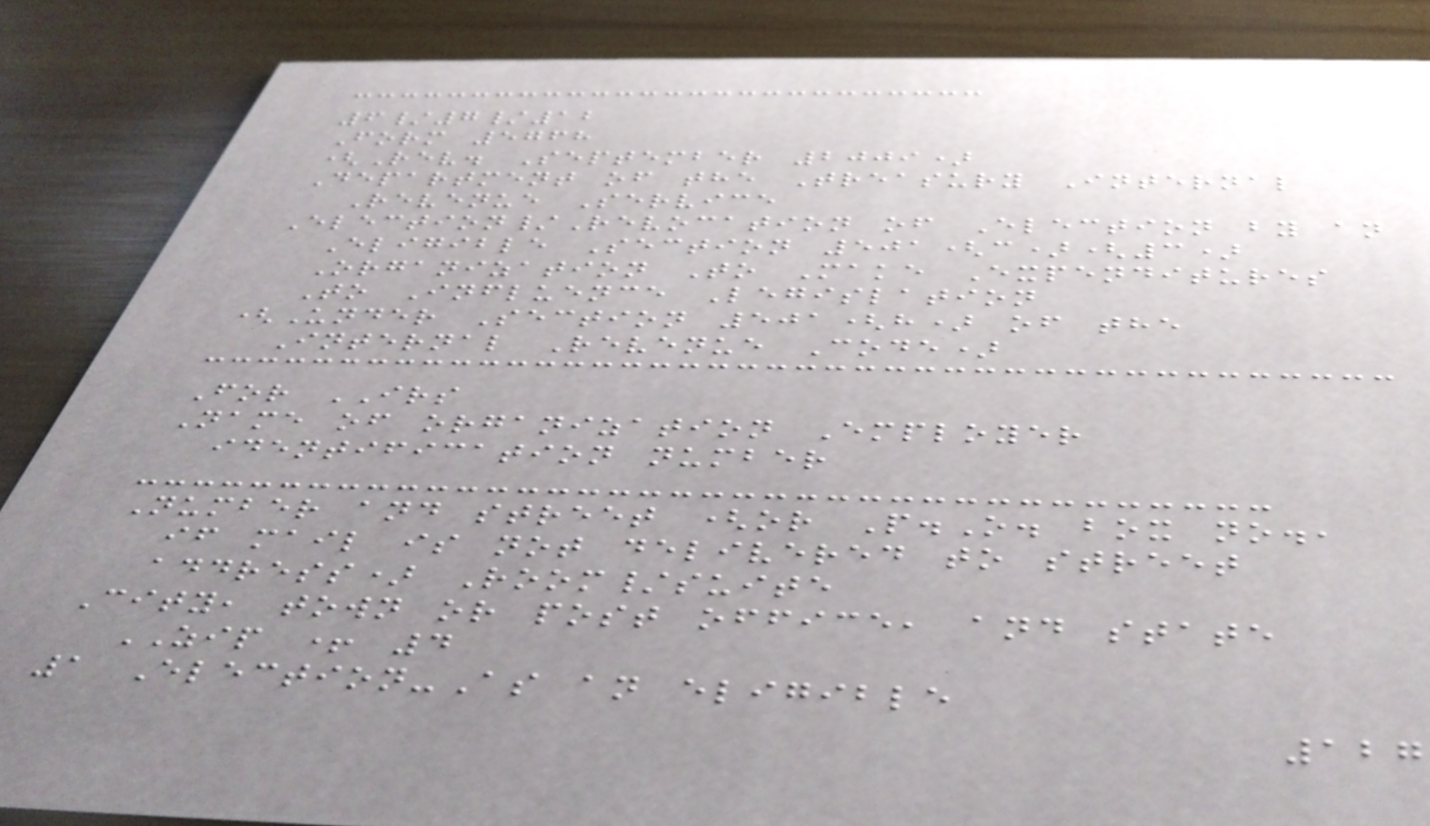6/7/12
Form 5768
(Rev. September 2009)
Department of the Treasury Internal
Revenue Service
Election/Revocation of Election by an
Eligible Section 501(c)(3)
Organization To Make Expenditures
To Influence Legislation
(Under Section 501(h) of the
Internal Revenue Code)
For IRS
Name of organization Employer
identification number
Number and street (or P.O. box no.,
if mail is not delivered to street
address) Room/suite
City, town or post office, and state
ZIP + 4
1 Election-As an eligible
127
